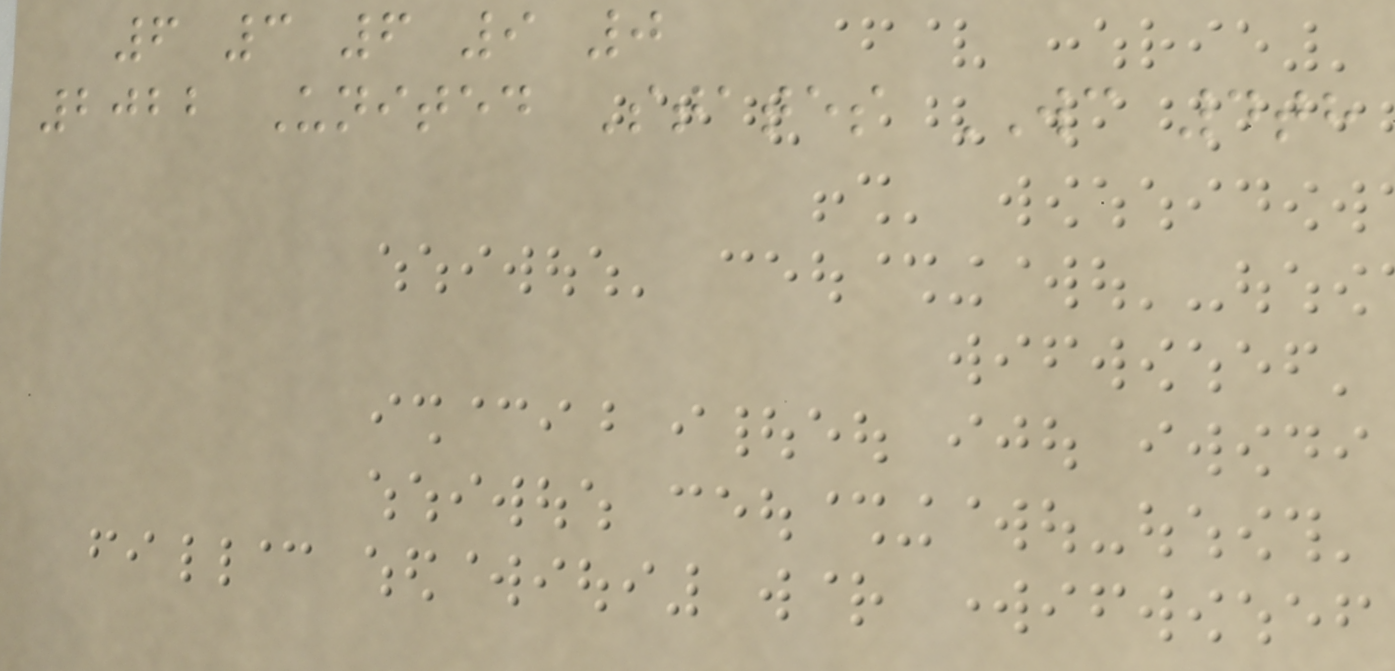6 3 6 9 0
2022 United States WC 4th
